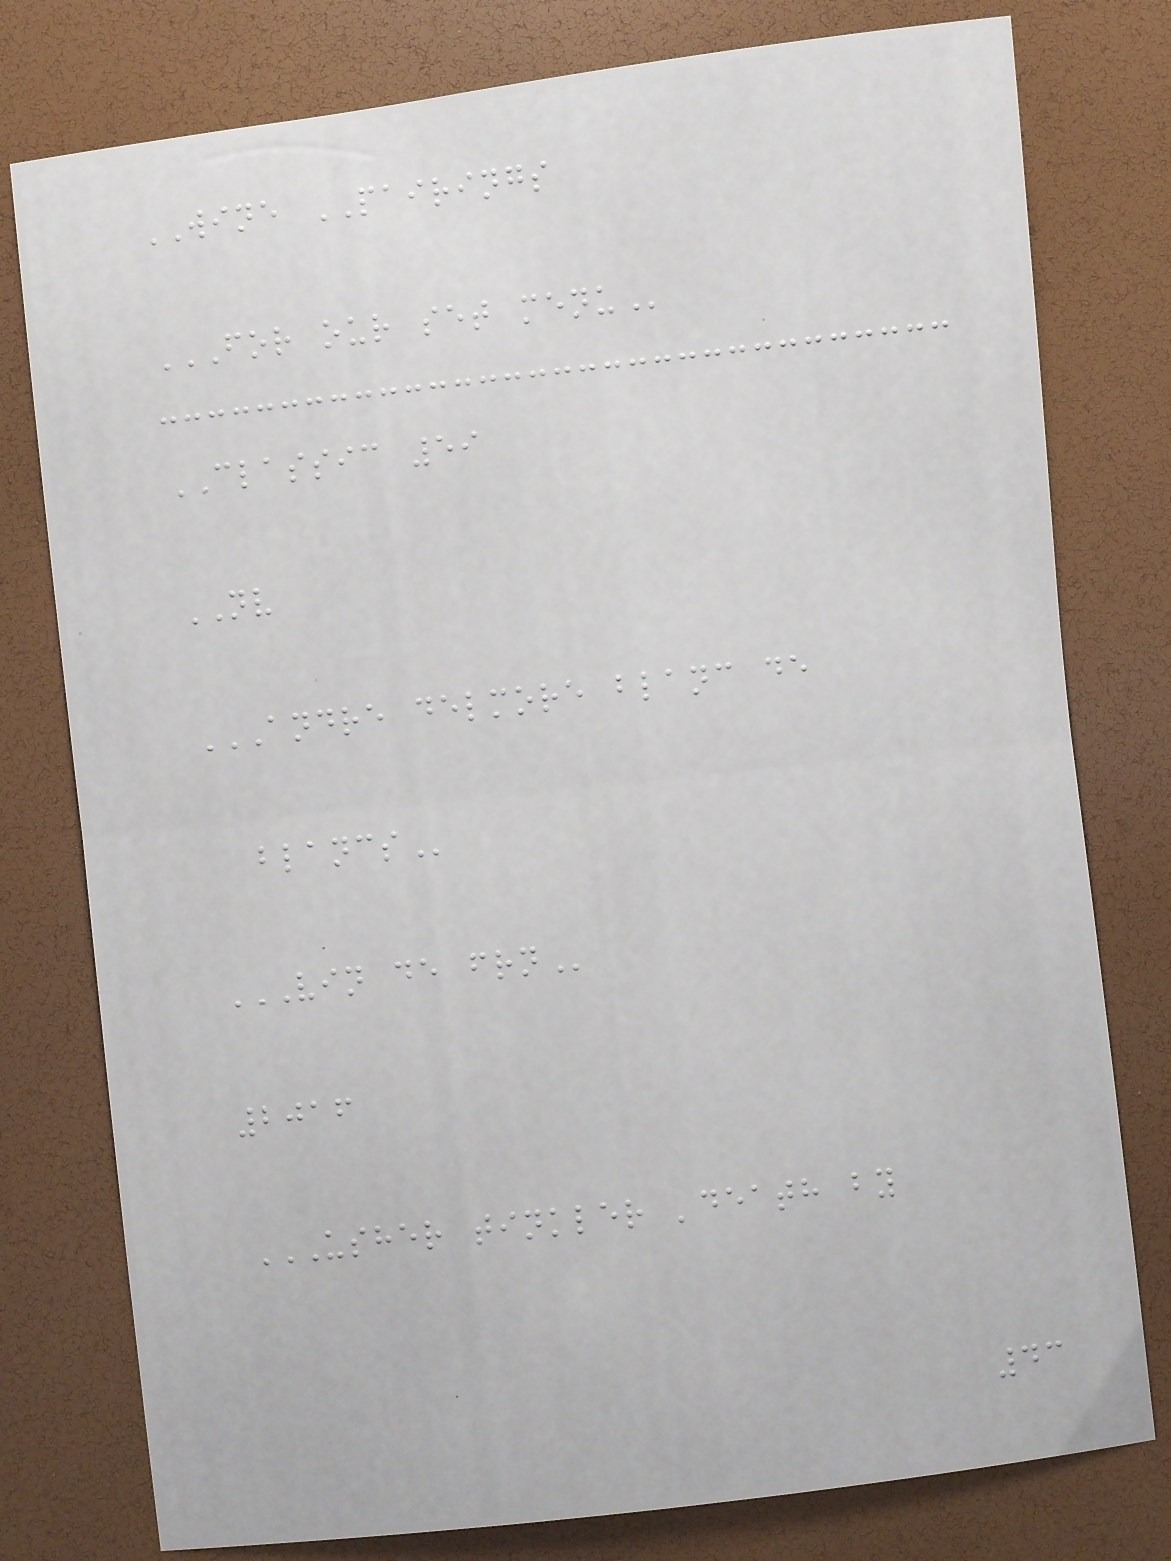WINE PAIRINGS
FOR OUR SET MENU
CLASSIC 59
NV
ANDRE DELMORE BLANC DE
BLANCS
VIN DE FRN
2016
USHER TINKLER 'DEATH BY
43
